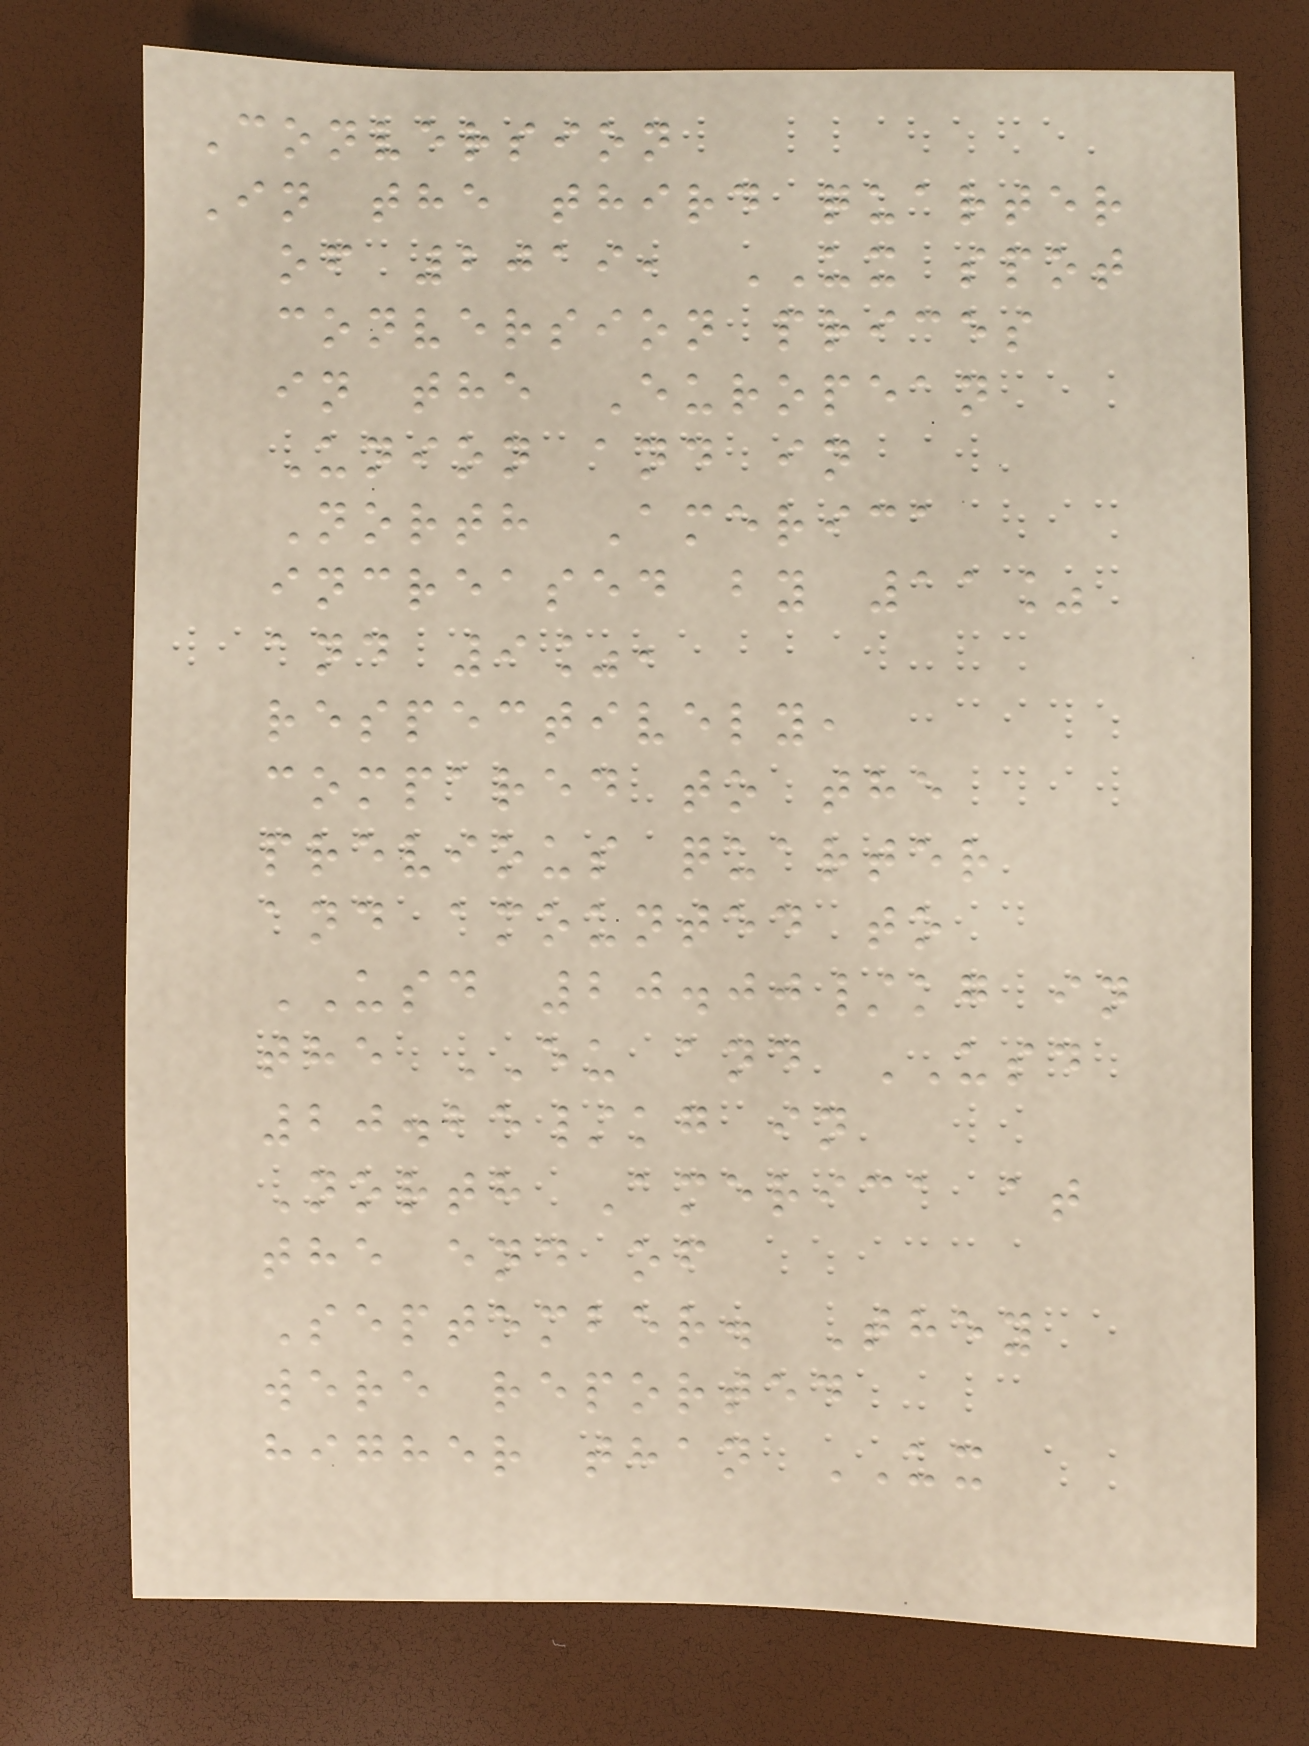Conversion
In the third quarter
of 2019, UX spot
conversion prices
in the European
Union and in
North America
increased by 11%
and 9%,
respectively,
compared to the
previous quarter
and amounted to
USD 20.00/kg in
the EU and USD
20.25/kg in
North America at
the end of
September. They
were reported
higher than UX
